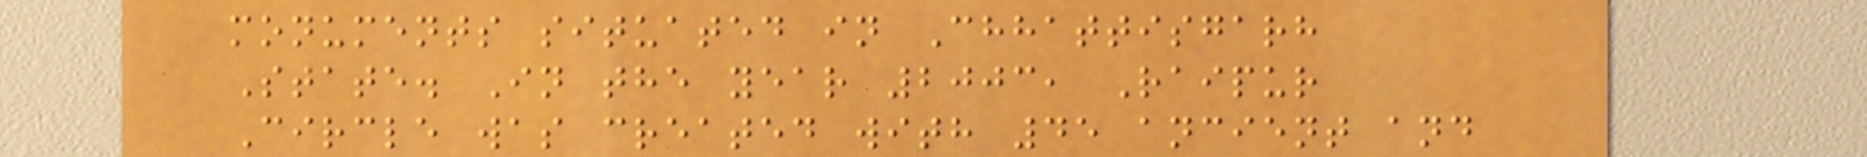monuments situated in Chhattisgarh
State. In the year 2003, Raipur
Circle was created with 45 ancient and
